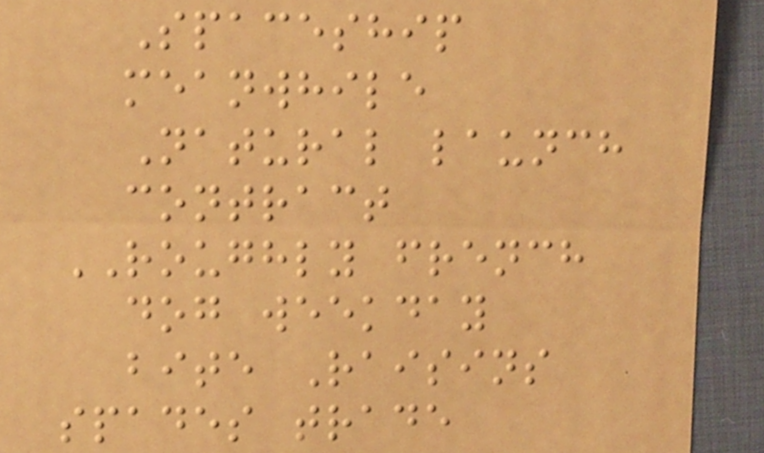Spaceship
meanwhile
Natural launch
contract
ROUGHLY french
dog weekday
bite Raisins
spades trade
